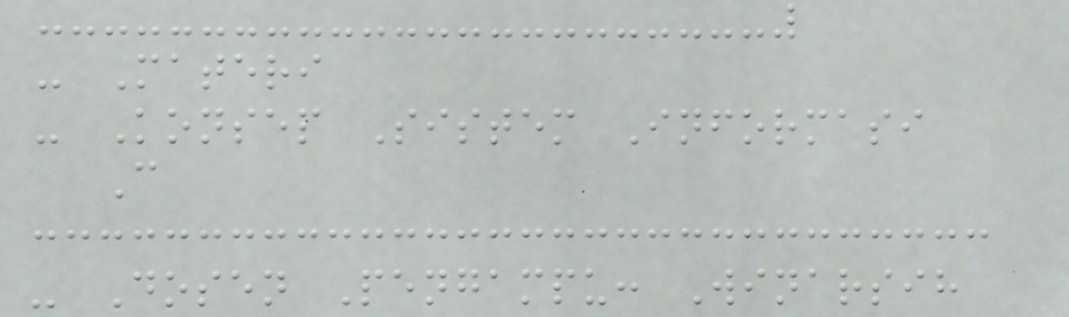- Materi
- Konsep Sistem Informasi
C
- Dosen Pengampu: Winarsih
